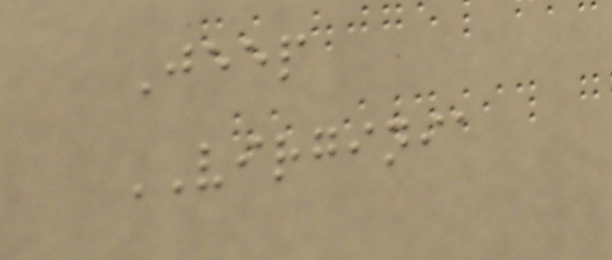Jeep
VIRGINIA
